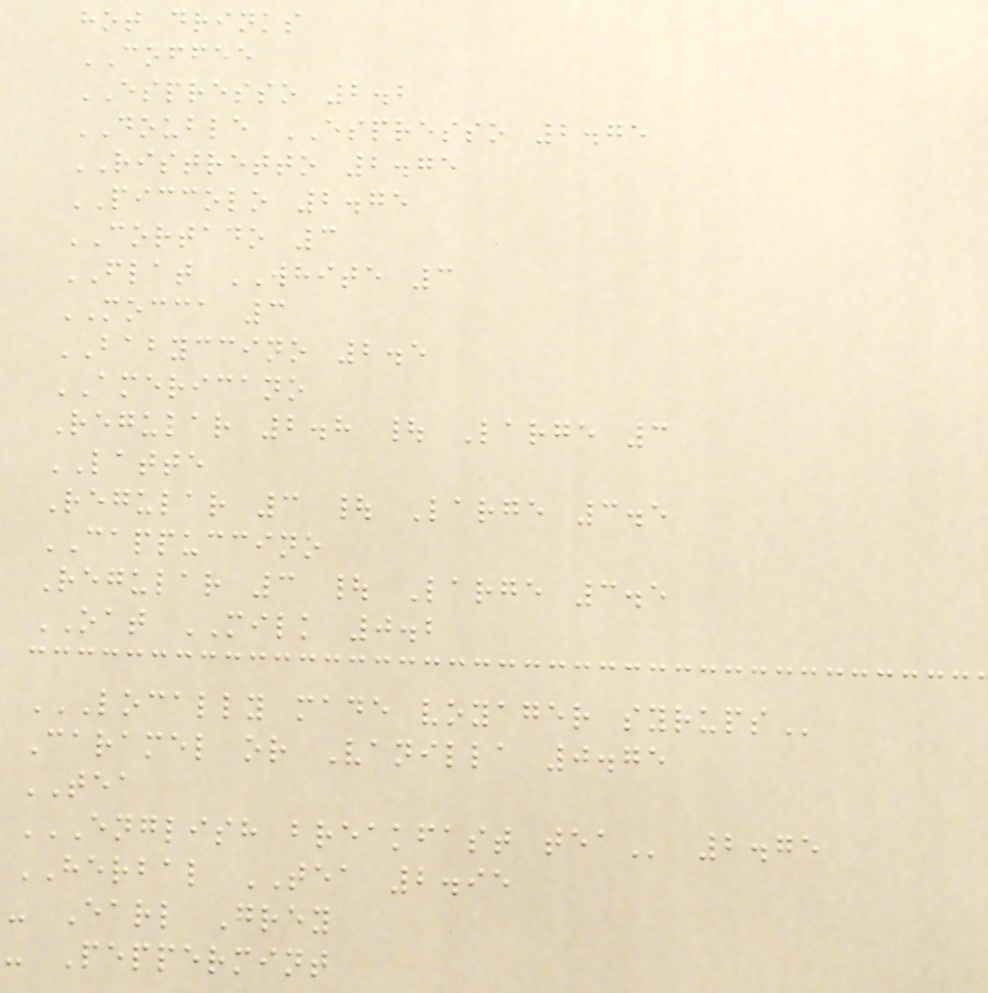hot drinks
COFFEE
ESPRESSO 2.2
DOUBLE ESPRESSO 2.75
RISTRETTO 2.75
PICCOLO 2.75
CORTADO 3
FLAT WHITE 3
MOCCA 3
BABYCCINO 2.5
AMERICANO
Regular 2.8 | Large 3
LATTE
Regular 3 | Large 3.5
CAPPUCCINO
Regular 3 | Large 3.5
OAT MILK 0.2
LOCALLY MADE VOYAGER SYRUPS
Caramel or Vanilla 0.75
TEA
ENGLISH BREAKFAST TEA 2.75
HERBAL TEA 2.95
- Earl Grey
- Peppermint
